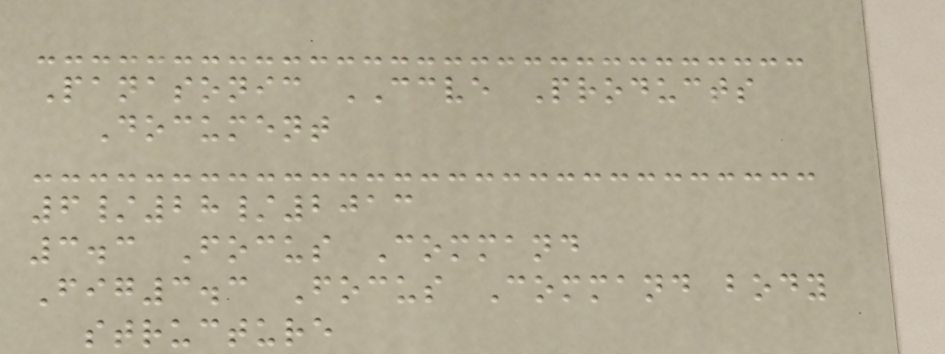Panasonic CCVE Products
Document
6/28/2013
3.3 Focus Command
Fig3.3 Focus Command body
structure
